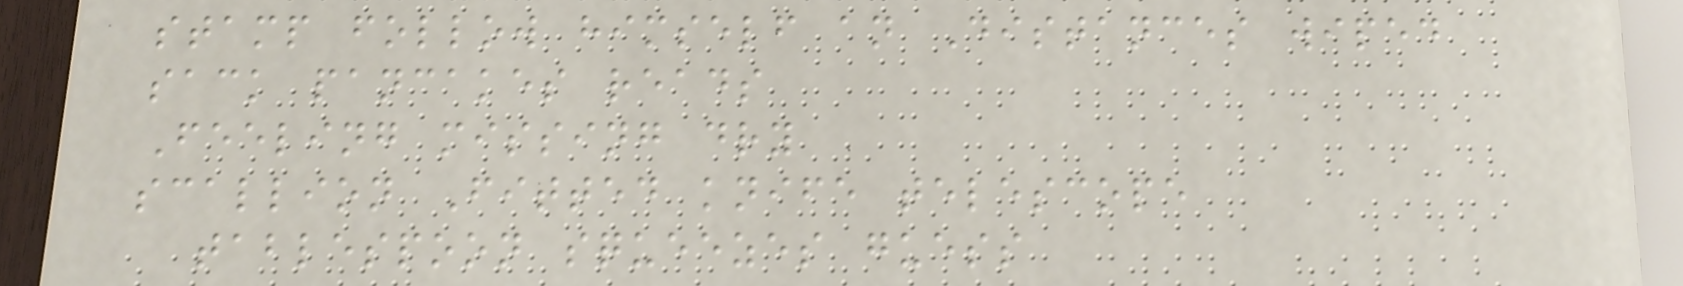stamp follow himself an Distances wiped
sack pancakes reads
Feeling missing dry
scallion Fitted knife telescope
tablespoon squeezes guess
